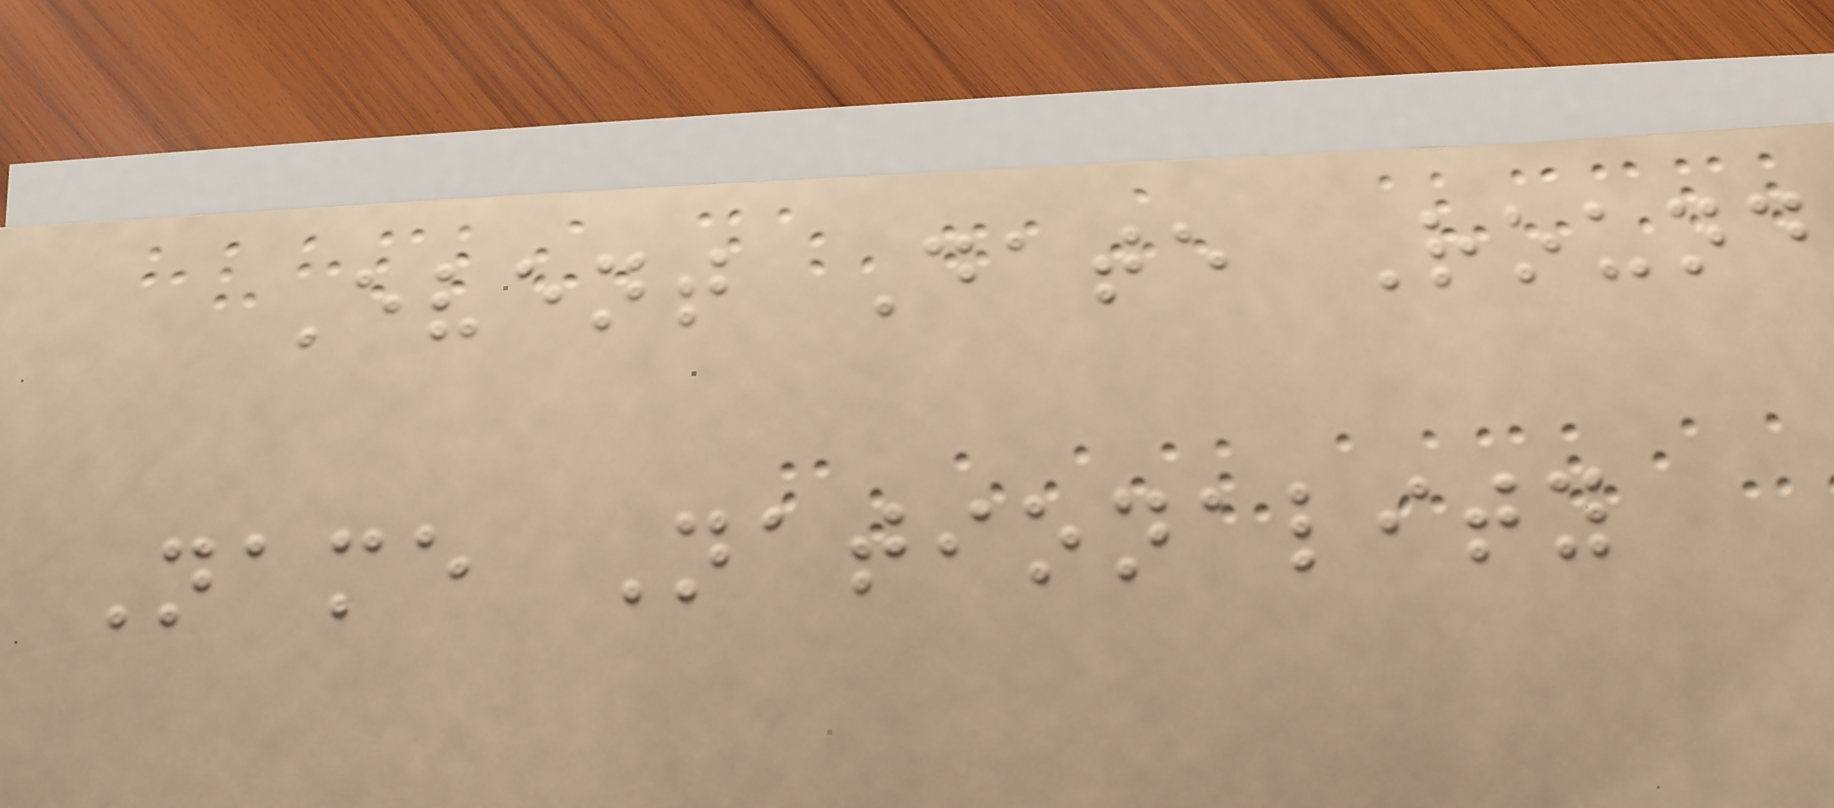Event Date Round
Name Nationality
